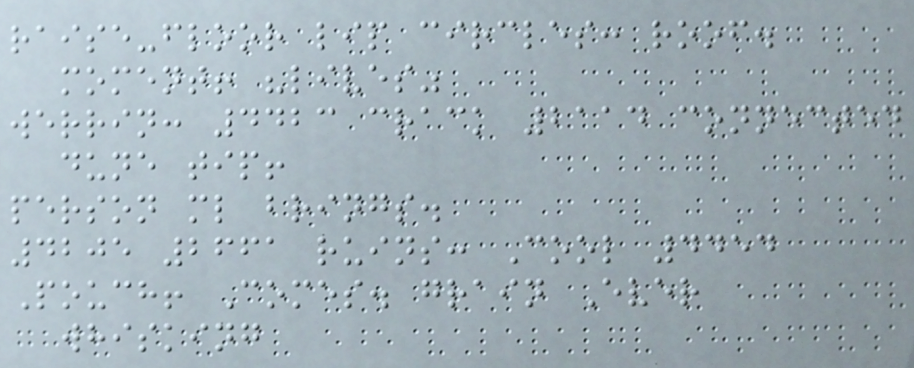raise-floor lip circles: roof.
moment! "lives"
werrin: 4423 crack 2114 connected
dune tip!
person ml brings.
4205 2661 ruins: Cool 4454
Pouch! Comes. grain Ever
whisking
